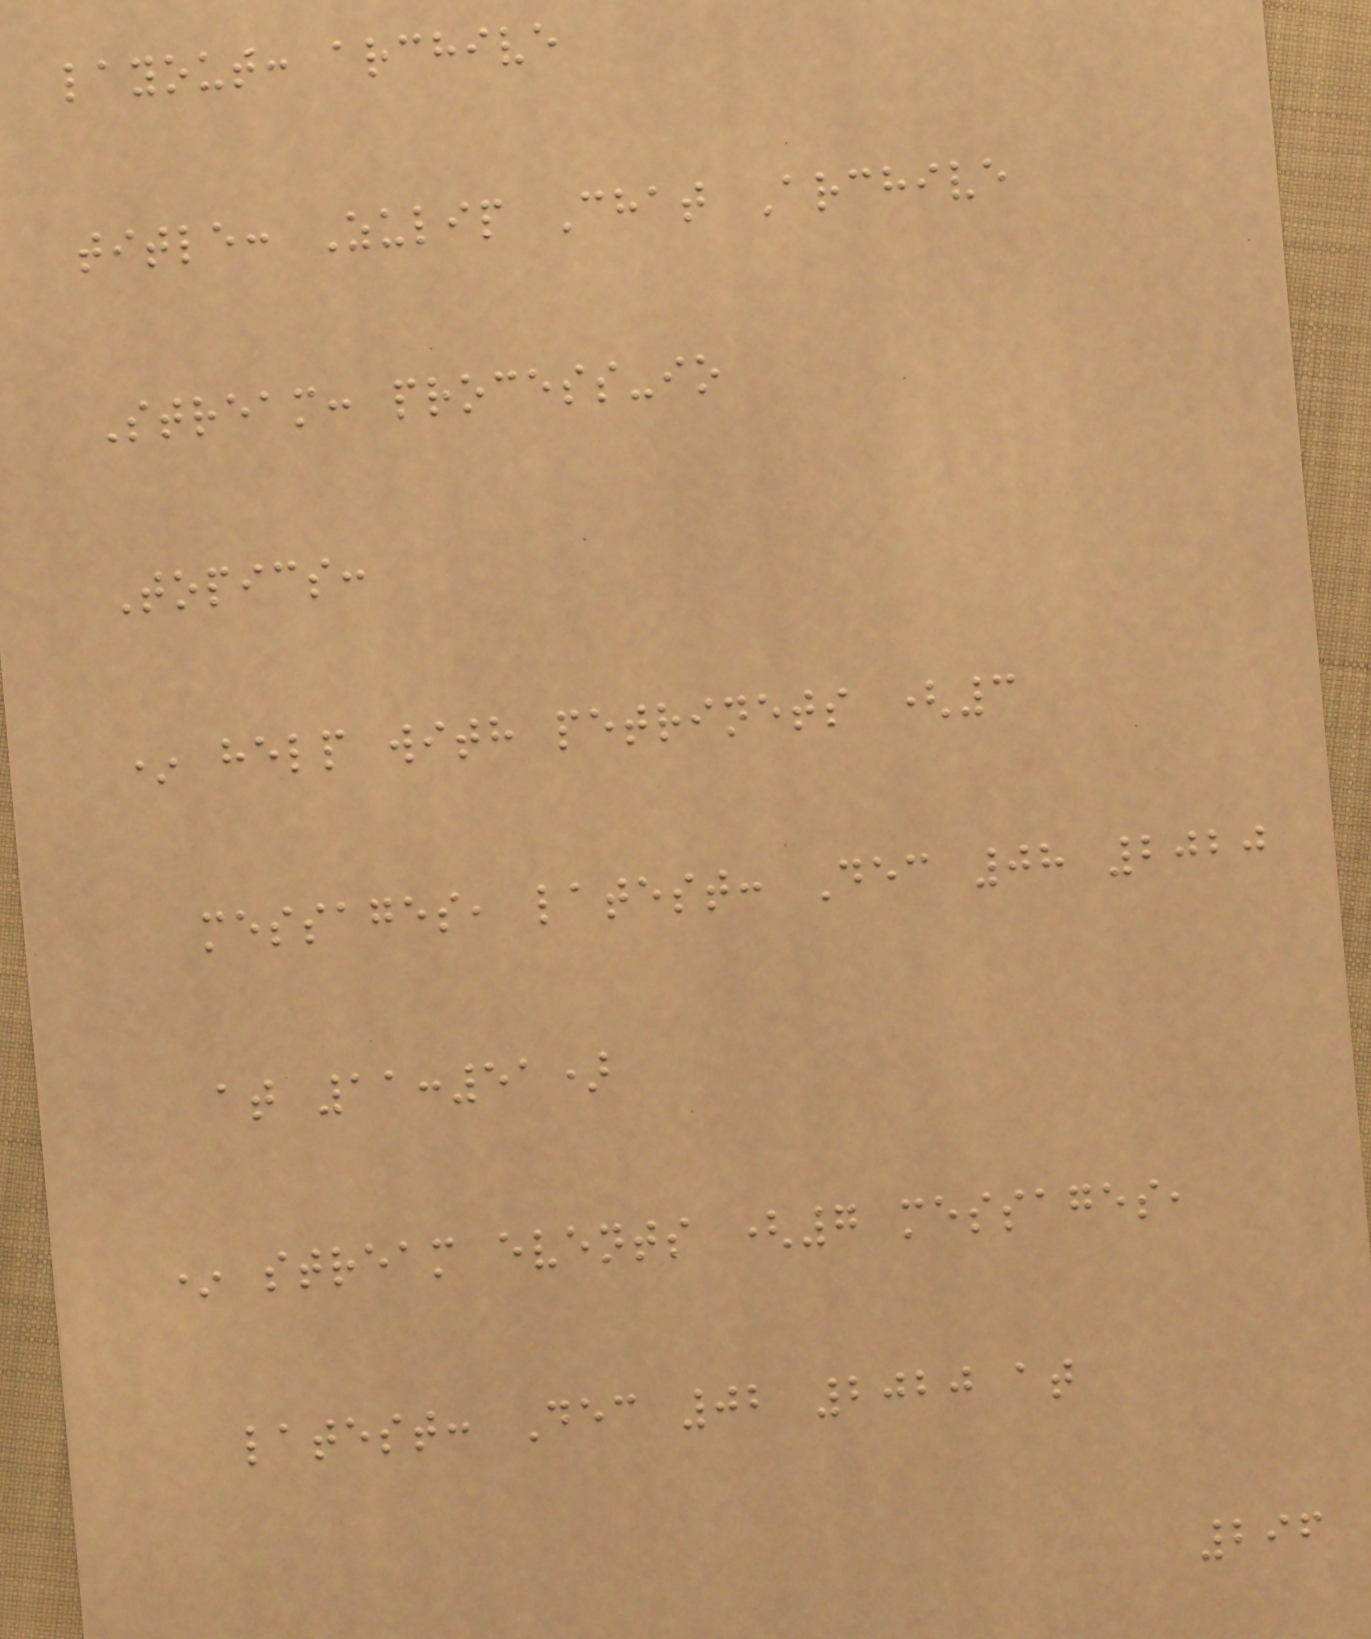layout: archive
title: Zulip Chat Archive
Stream: process-io
Topics:
* help with petrinets (3
messages, latest: Dec 08 2020
at 11:51)
* stream events (7 messages,
latest: Dec 02 2020 at
296
